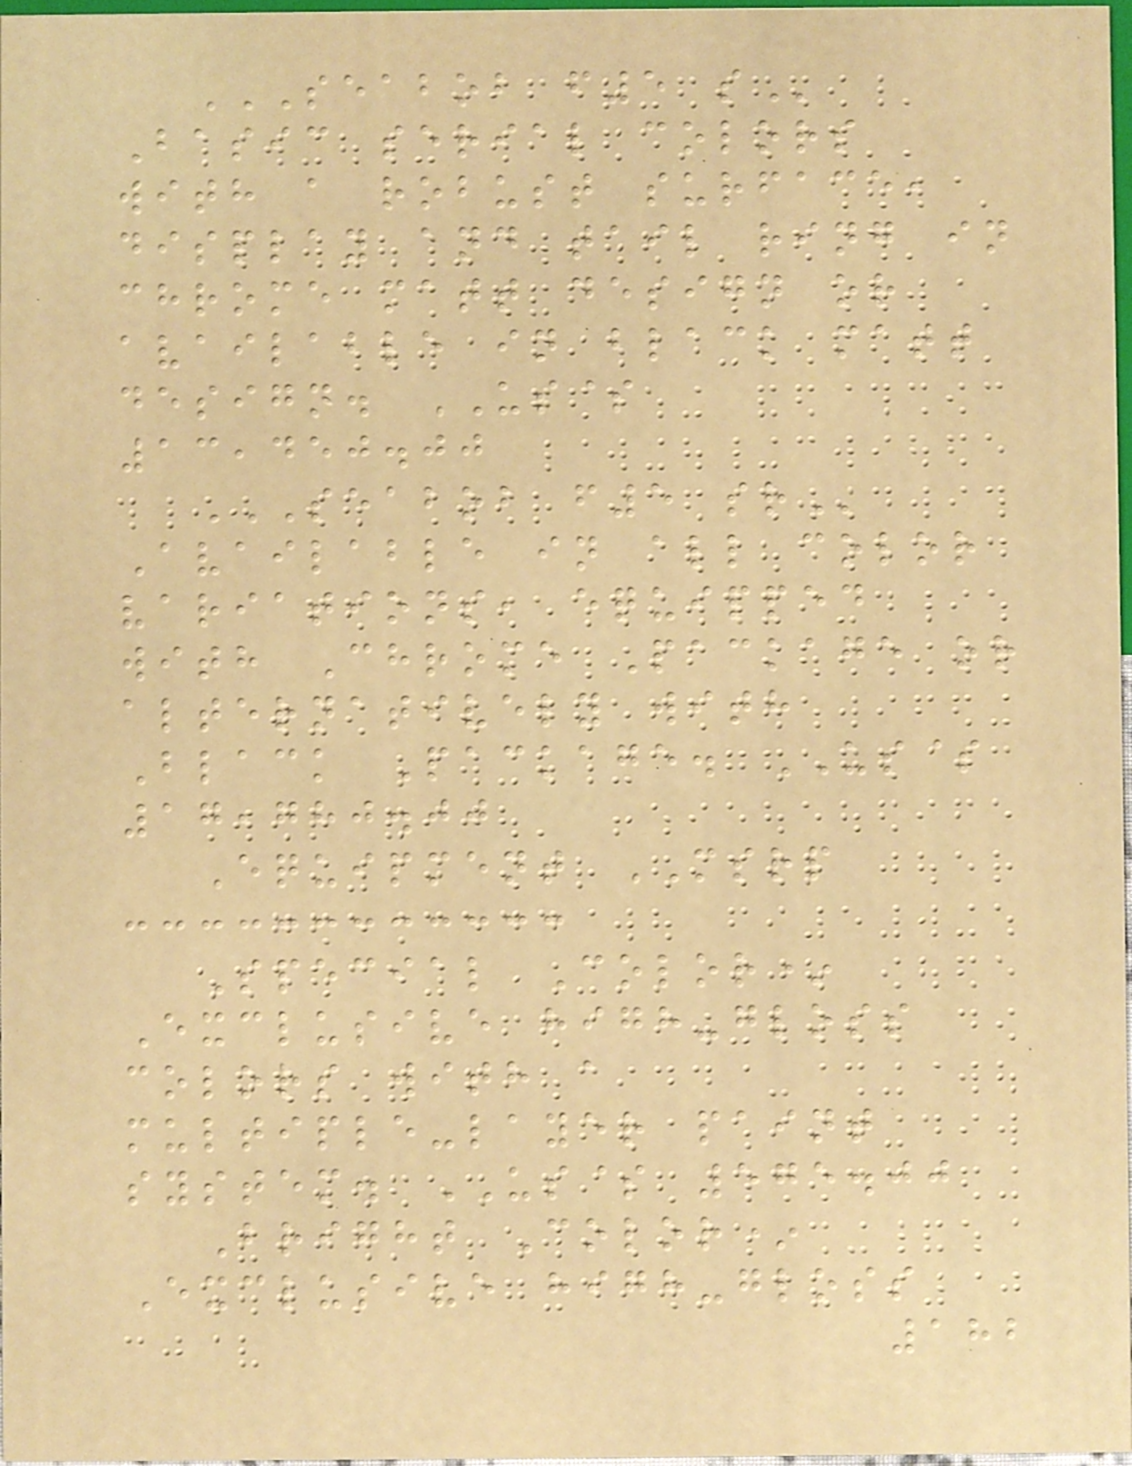SEABOB F5 S
Basic serial colors
with a robust surface,
display and tail ring in
chrome matt design or
available in black matt
design. US$
13,450.00
SEABOB F5 SR
Available in all color
variations, equipped
with Chrome Package or
alternatively with
Black Package. US$
17,780.00
Equipment MSRP
Special Color*
Exclusive high-gloss
colors with a
multiple-layer paint
system. US$ 575.00
Bright Color*
Exclusive high-gloss
182
